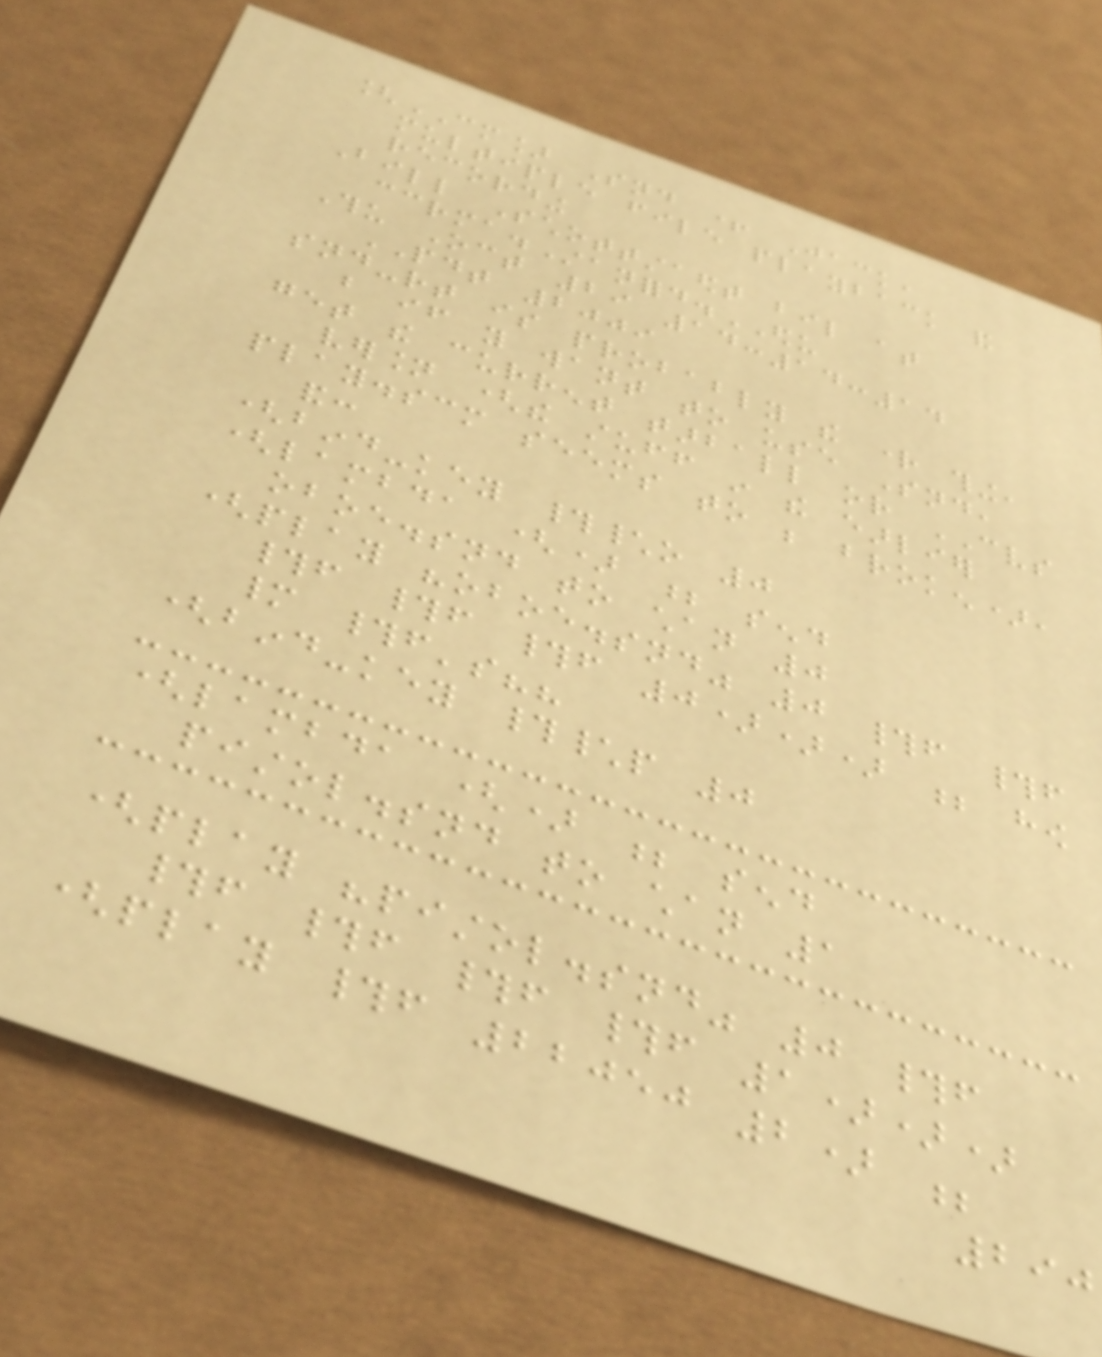[CM] Snd + Jack,
multiple file playback and
recording
Bill Schottstaedt bil at
ccrma.Stanford.EDU
Thu Oct 29 14:14:14
PDT 2009
snd-rt is probably the right thing,
but if you want to use Snd,
get the current tarball or CVS
version (the stuff in the earlier
play.scm seems to be broken),
and:
(bind-key #\o 0
(lambda () ; send
oboe.snd to chan 0
(play "oboe.snd" 0 #f #f
#f #f #f 0))) ; how
many #f's??
(bind-key #\p 0
(lambda () ; send
pistol.snd to chan 1
(play "pistol.snd" 0 #f
#f #f #f #f 1)))
(play #f 22050 2) ;
290
